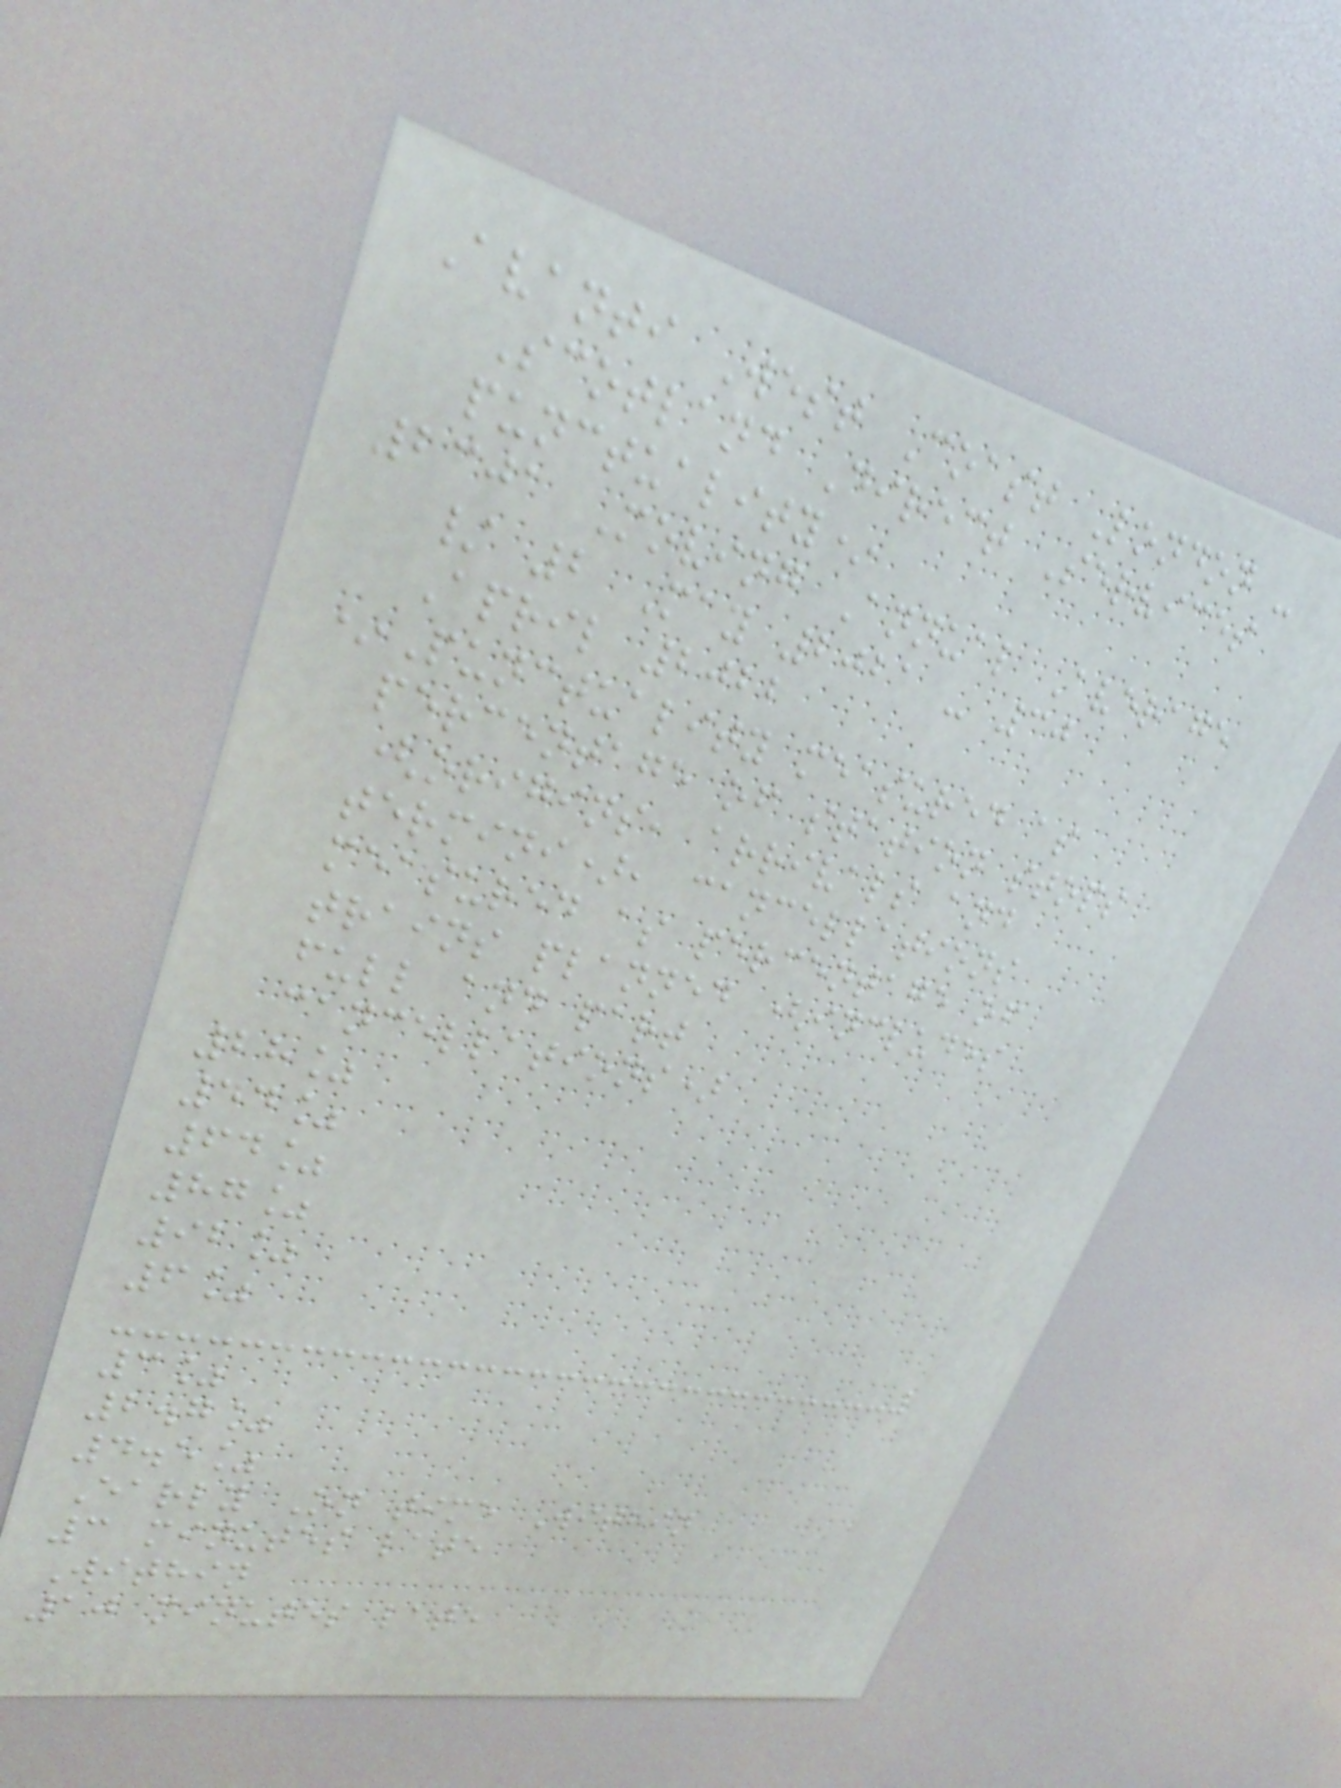Avanti West Coast London -
Scotland Direct Services
punctuality*
2301 Moving Annual Average
/ 2 May 2021 - 30
April 2022
*Punctuality measured as
percentage of station stops
(origins, arrivals and
termini), cancellations
measured as percentage of
trains planned (includes
full and part
cancellations)
28%
44%
64%
87%
92%
6%
3%
2.7%
4.5%
Early On time Within
3 minutes late
Within
10 minutes late
